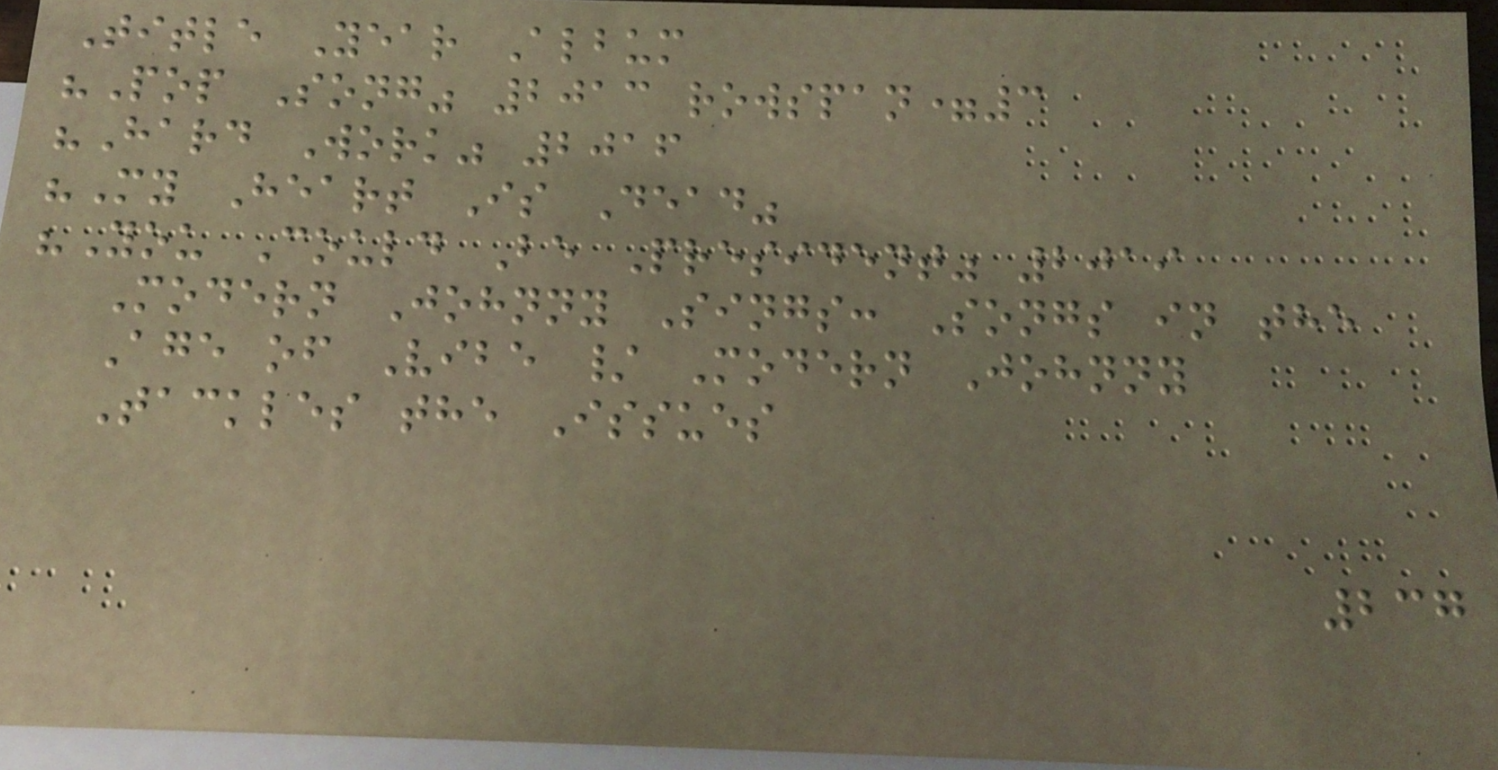Title Year Album
"Pop Song" 2013 rowspan=3
"Hard Work" 2016
"My Heart Is Dead"
"You Could Be President" 2019
Modern Johnny Sings: Songs in the
Age of Vibe / Modern Johnny
Tackles the Issues
237
